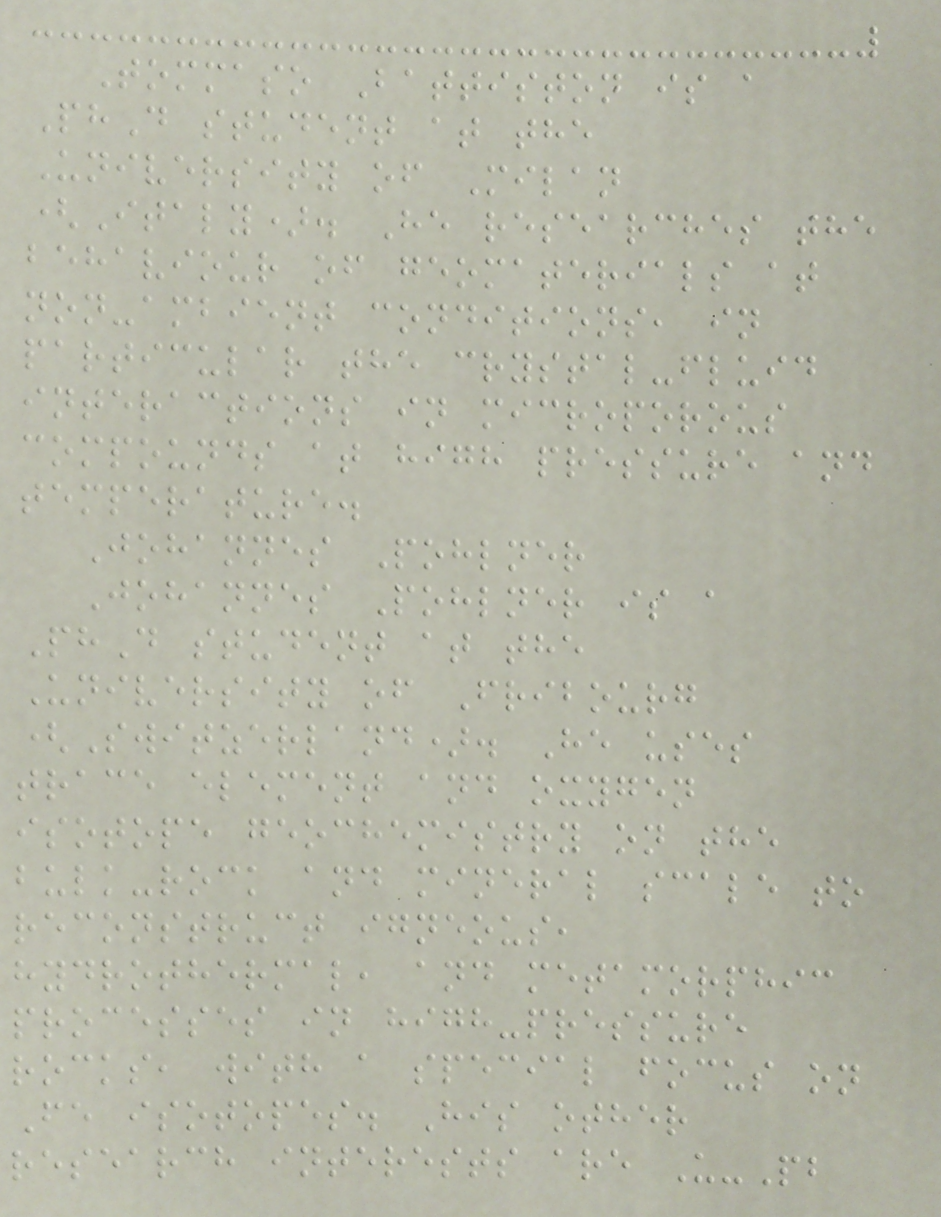Tommaso Battiston is a
PhD student at the
University of Milan
(Italy). He researches the
behaviour of geomaterials at
non-ambient conditions, in
particular the crystal-fluid
interactions in microporous
compounds at high pressure and
temperature.
Johannes Pohlner
Johannes Pohlner is a
PhD student at the
University of Fribourg
(Switzerland). He uses
trace element and oxygen
isotope geochemistry on the
bulk-rock and mineral scale to
reconstruct igneous,
hydrothermal, and metamorphic
processes in high-pressure
rocks, with a special focus on
Fe isotopes. His other
research interests are U-Pb
